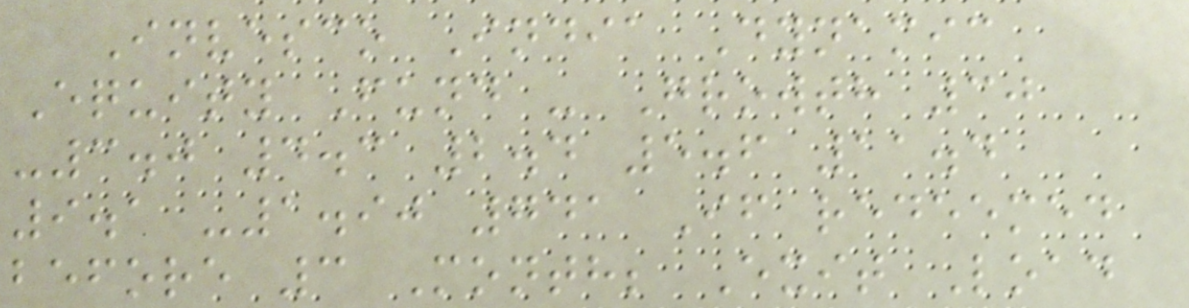Invesco India Dynamic
Equity Fund - Growth 30
-3.0 4.3 2.4 5.6 11.4
9.1 -1.90 741 If redeemed
before 3 Month; Exit Load
